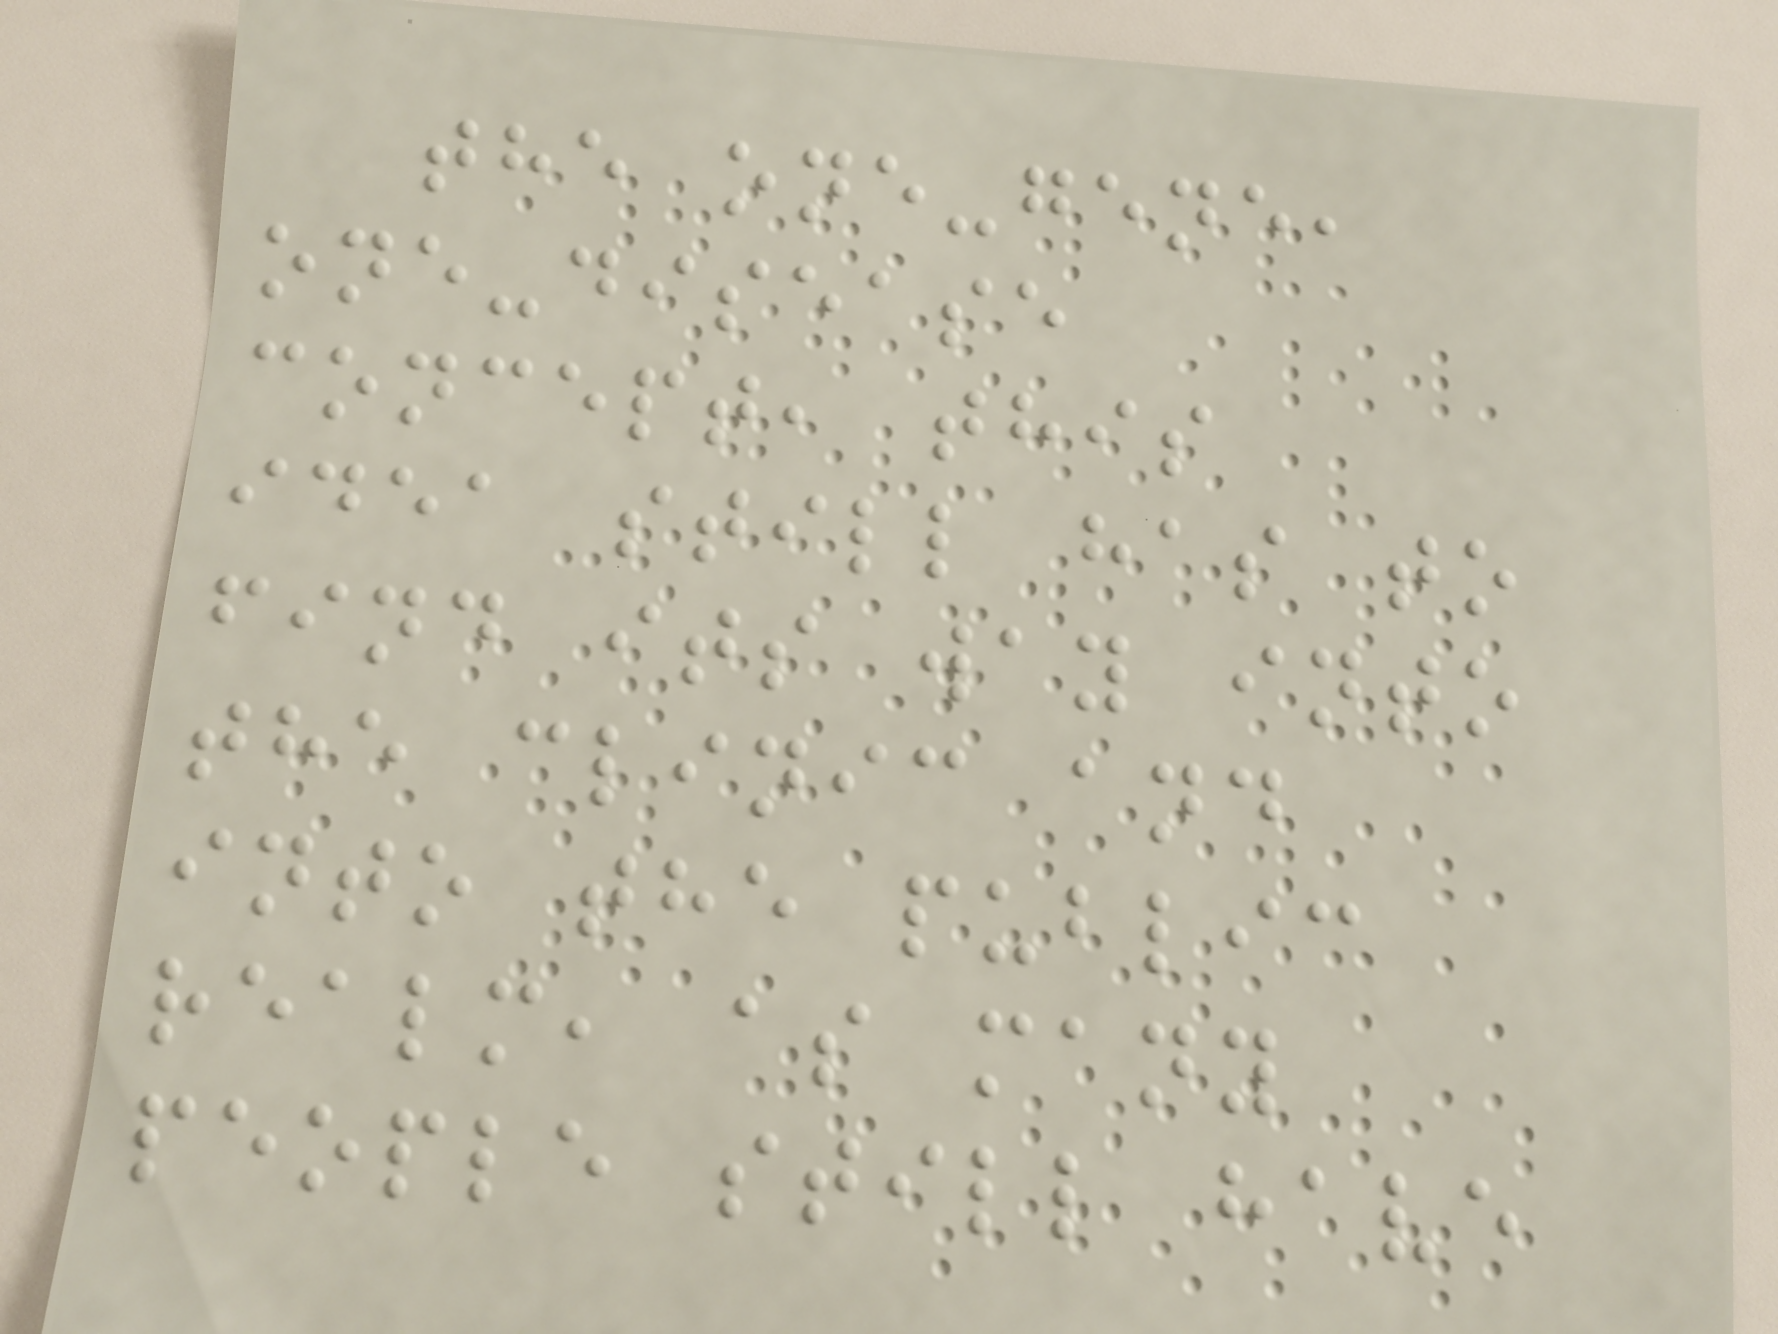the one-gene,
one-disease
concept, this
idea still has to
find its way into
the clinic and
into the public
realm, as many
people still have
